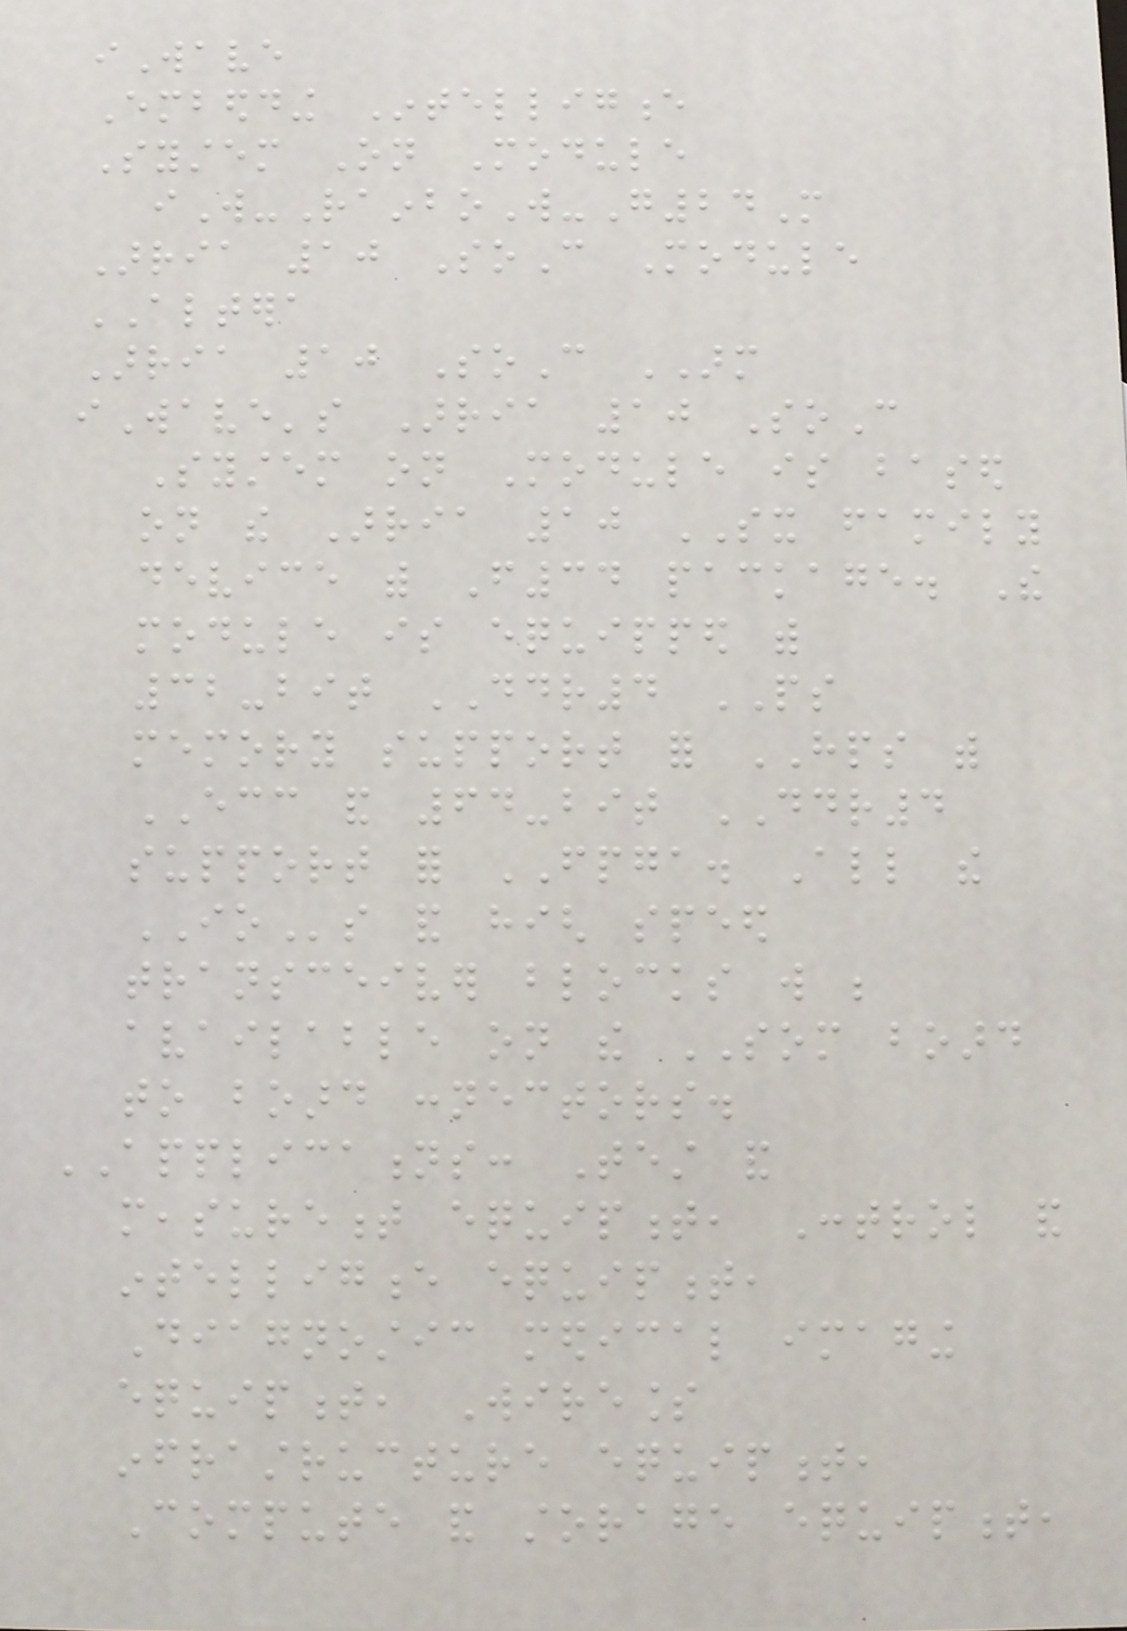iWave
Embedding Intelligence
System On Module
iW-RainboW-G24M
Arria 10 SoC Module
ALTERA
Arria 10 SoC ARM
iWave's Arria 10 SoC
System on Module is based
on the Arria 10 SX family
device with F34 package. The
module is equipped with
32-bit DDR4 PS
memory support for HPS with
ECC and 64-bit DDR4
support for FPGA. All the
IOs and high speed
transceiver blocks will be
available on the SOM board
to board connectors.
APPLICATIONS: Test and
measurement equipment, Control and
intelligence equipment,
Diagnostic medical imaging
equipment, Wireless
infrastructure equipment,
Compute and storage equipment,
